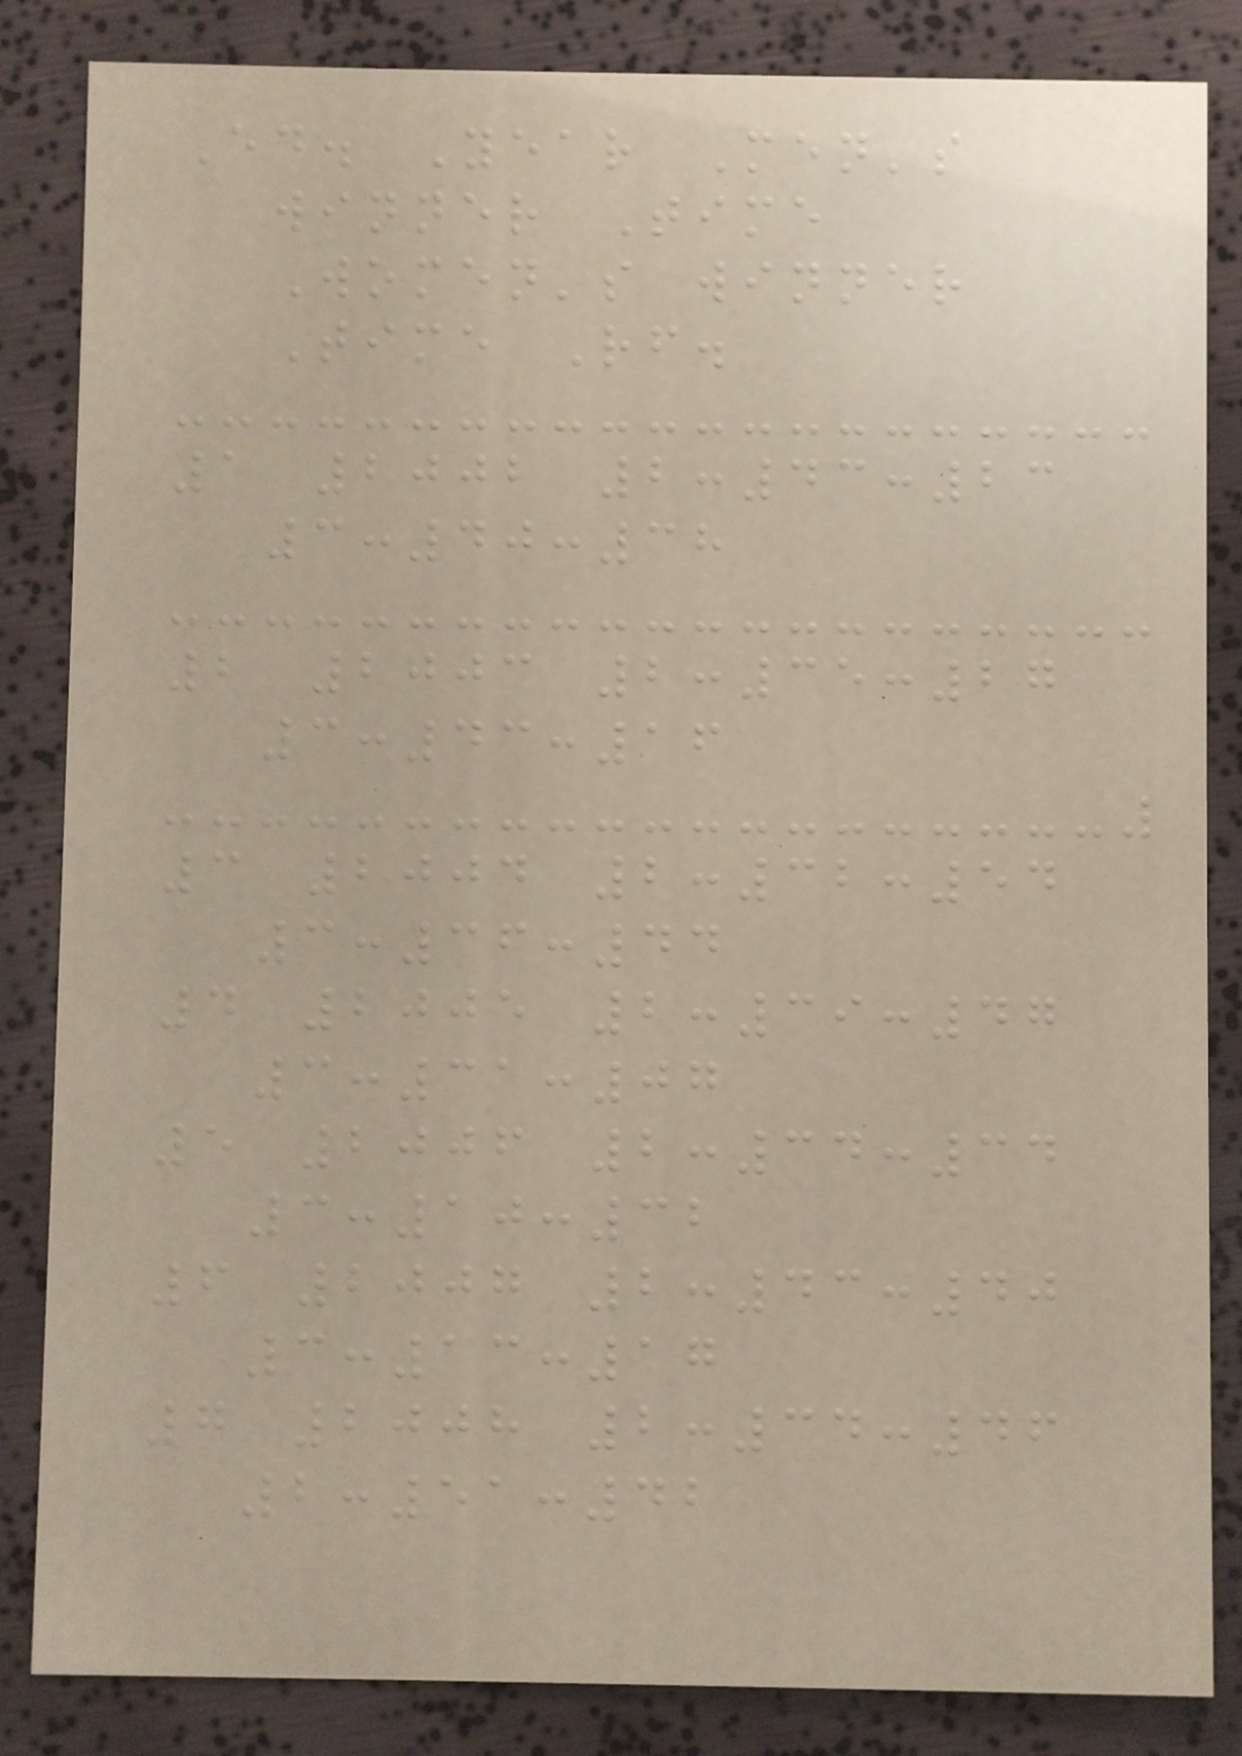Ed. Year Men's
winner Time
Women's winner
Time Rf.
1 2002 2:43:23
3:40:38
2 2003 2:35:27
3:43:16
3 2004 2:32:54
3:36:44
4 2005 2:39:47
3:31:07
5 2006 2:34:34
3:10:32
6 2007 2:43:40
3:13:17
7 2008 2:34:46
2:51:42
